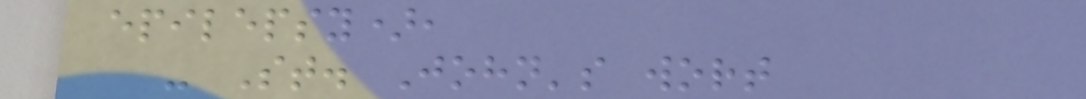epilepsy),
- St. John's wort
